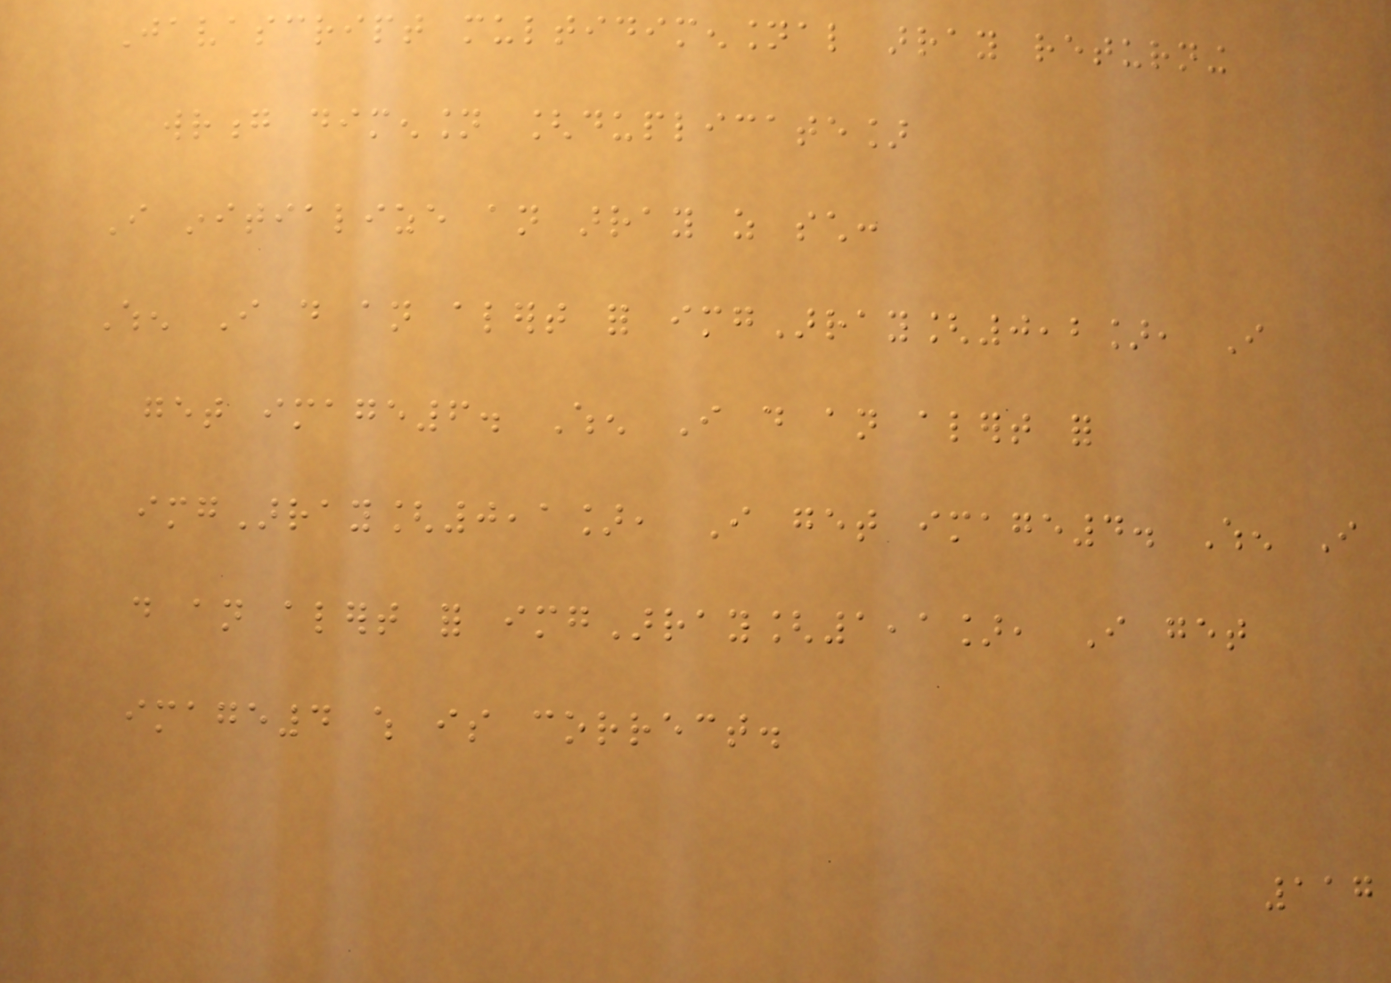Javascript multidimensional array returning
wrong dimension [duplicate]
I initialize an array as such:
When I do an alert for imgArray[0,2], I
get image6. When I do an alert for
imgArray[0,1], I get image4. When I
do an alert for imgArray[1,1], I get
image4 which is correct.
117
